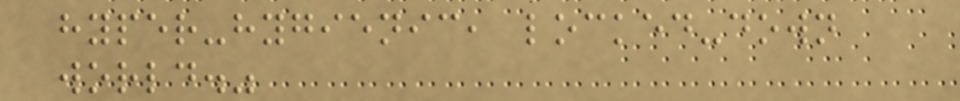hyper-hygienic, locked-down
world."
